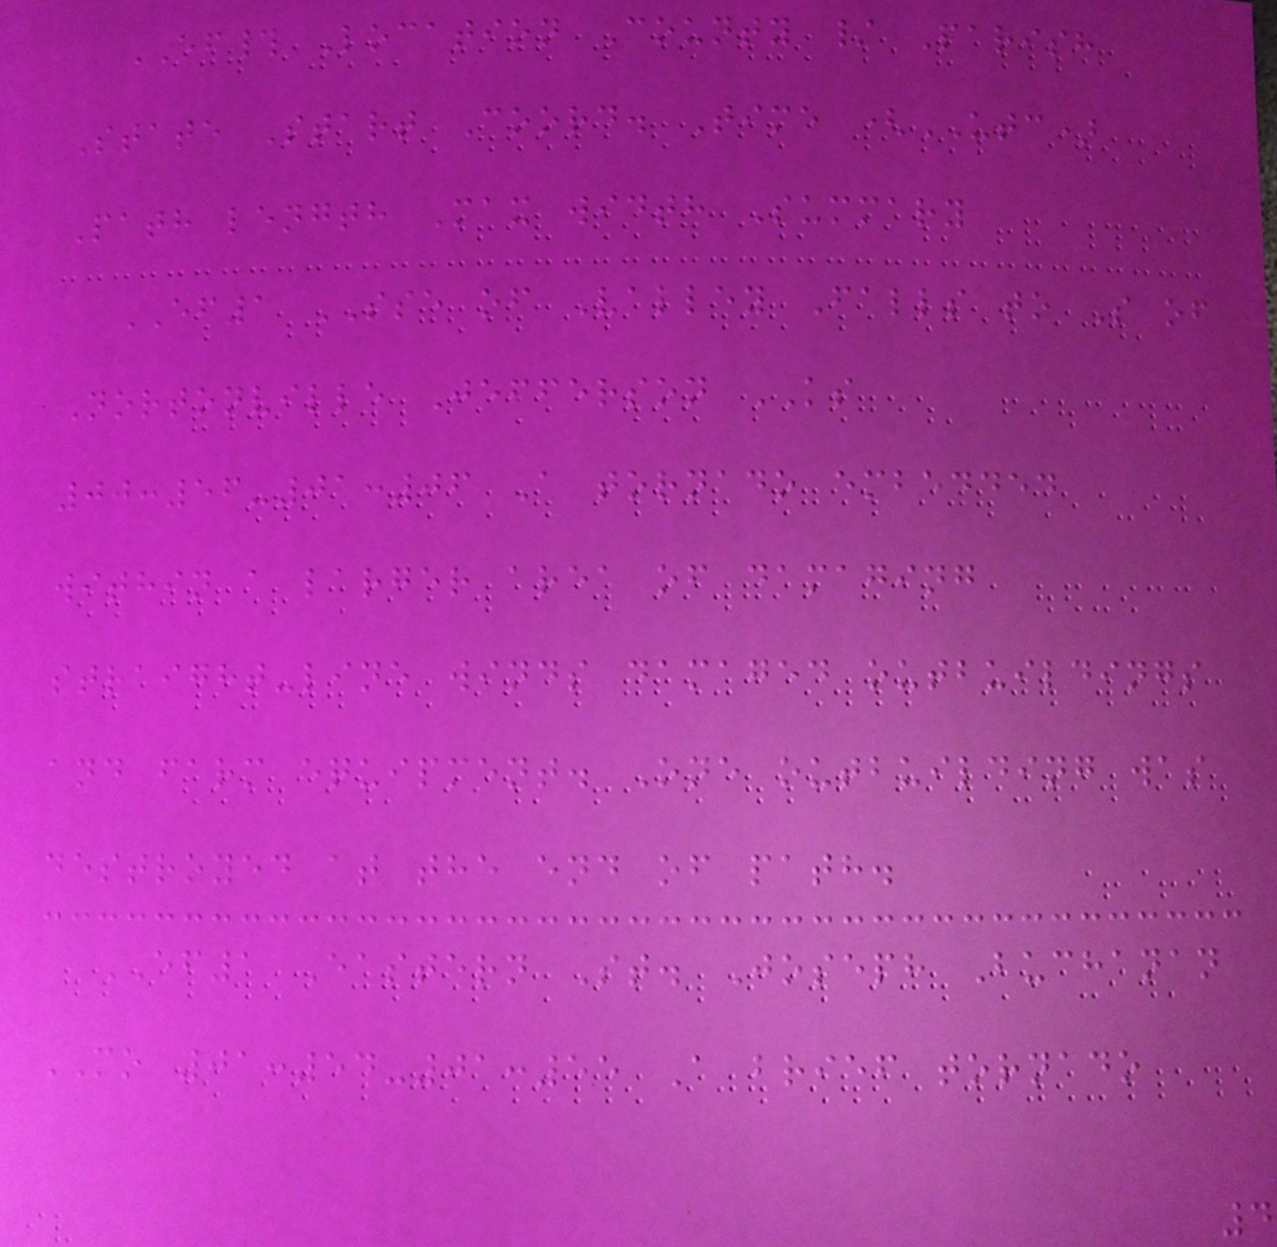EF# Location County / Parish
State Start Coord. Time (UTC)
Path length Max width Summary
EF1 SSE of Valley Falls to S of
Nortonville Jefferson KS
00:56-01:06 A tornado embedded
within a larger area of damaging
straight-line winds damaged outbuildings
and farm equipment. One outbuilding was
destroyed at the end of path.
EF1 Eastern St. Joseph Buchanan
MO 01:54-01:55 A brief tornado
4
